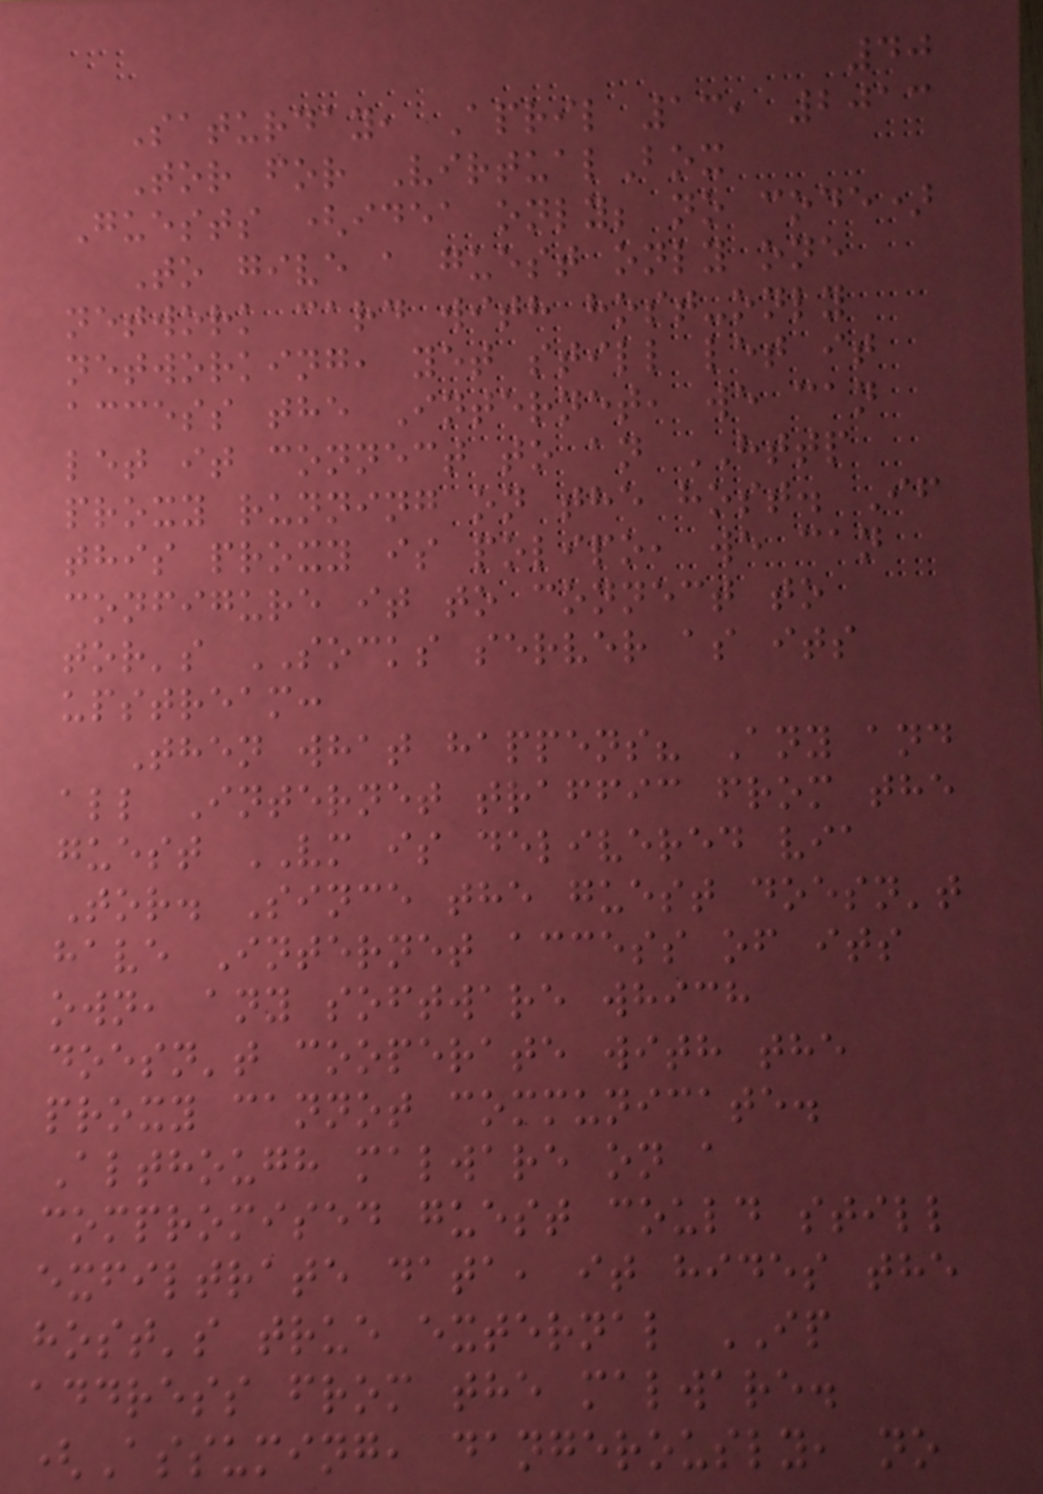40
Saturday, April 13, 2013
Tor for VirtualBox
Guests (idea only; no code)
To give a guest only one
network card with host-only
networking, yet still let it
access the Internet, we can
let it connect to an HTTP
proxy running on the host. If
this proxy is polipo, we can
configure it to connect to
tor's SOCKS server as its
upstream:
Then what happens? Any and
all Internet traffic from the
guest VM is delivered via
Tor. Since the guest doesn't
have Internet access of its
own, any software which
doesn't cooperate with the
proxy cannot communicate.
Although malware on a
compromised guest could still
exfiltrate data, it hides the
host's true external IP
address from the malware.
(Assuming, dangerously, no
